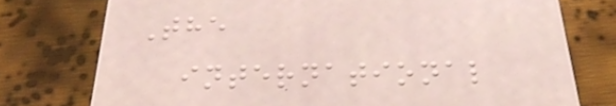The
international
